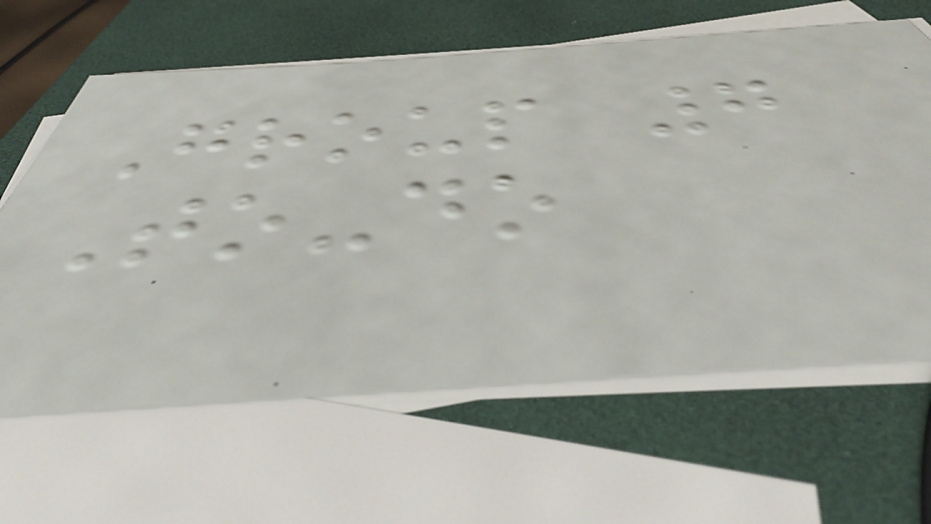Group 7
To-do
